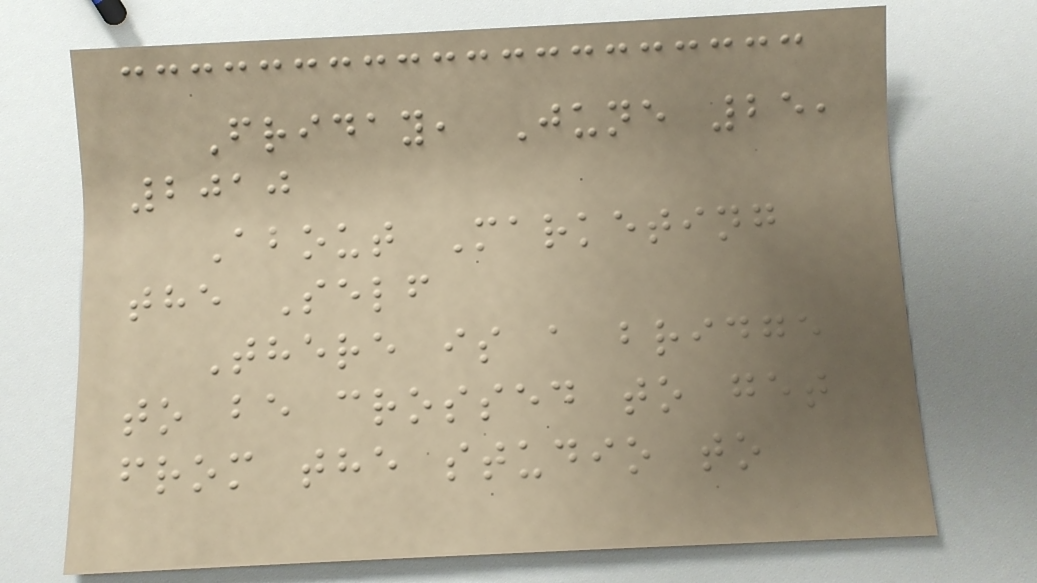Friday, June 25,
2010
About Marketing
the Self
There is a bridge
to be crossed to get
from the studio to
